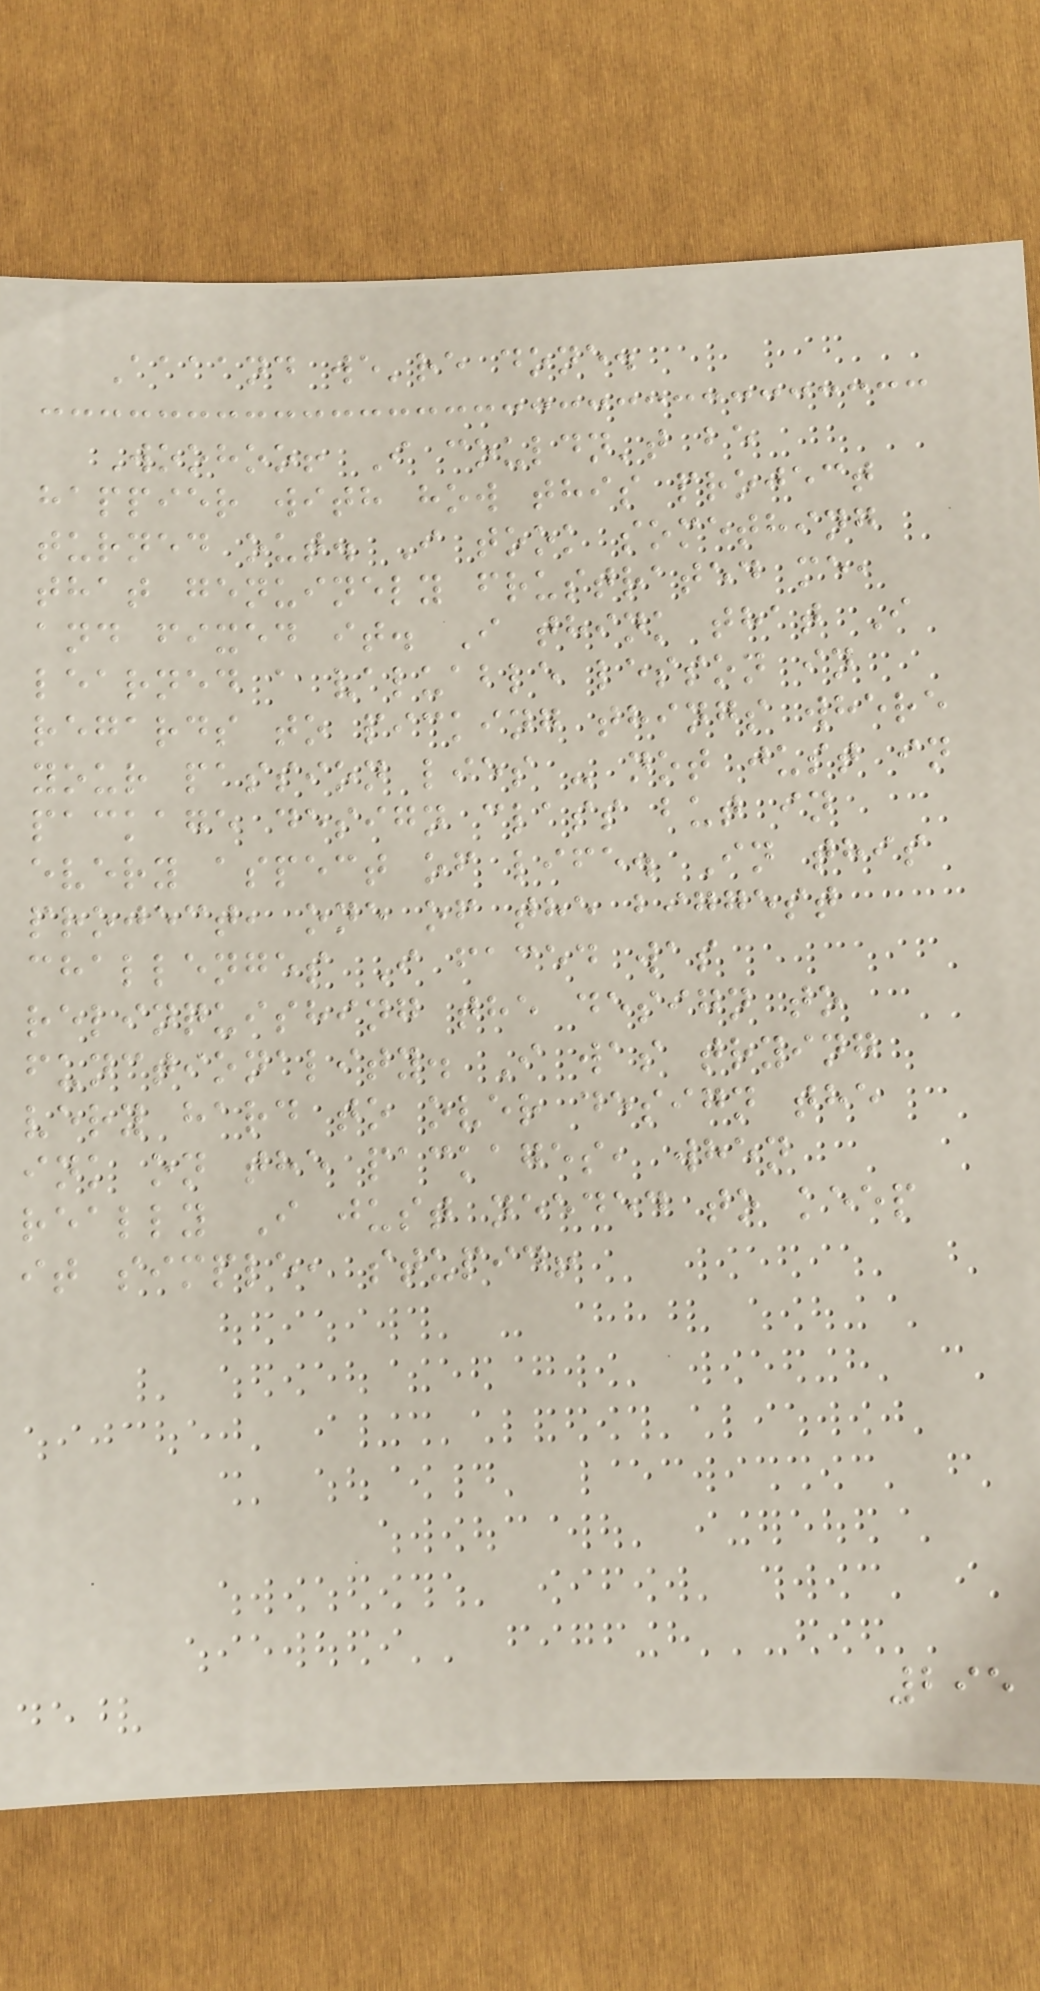Aaaand we're done.
Woohoo! I couldn't be
happier with how this project
turned out. I took something
that genuinely frustrated me,
and fixed it. I think that I
learned a valuable lesson in
regards to picking things where
your passion lies - not just in
package design class but in
every aspect of life. In this
project, one of the biggest
challenges I faced was
relinquishing the design to
functionality. I was trying
very hard to over design the
ink on the packages, when
really I just needed to keep
it simple, stupid!
295
